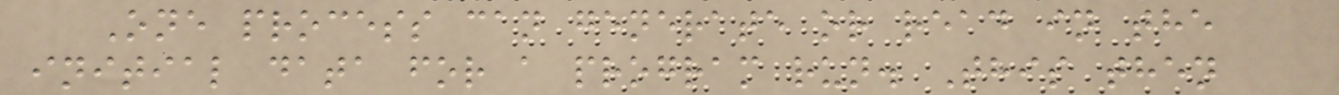One process can generate or read in the
initial data for a program run. This then
